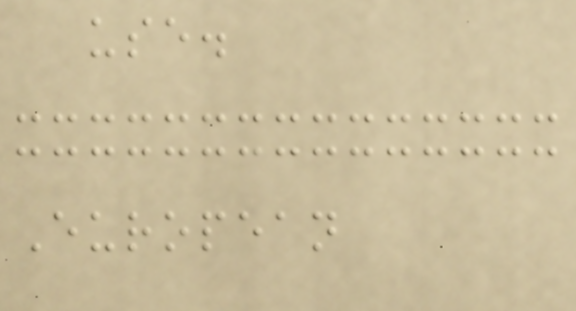use.
European
